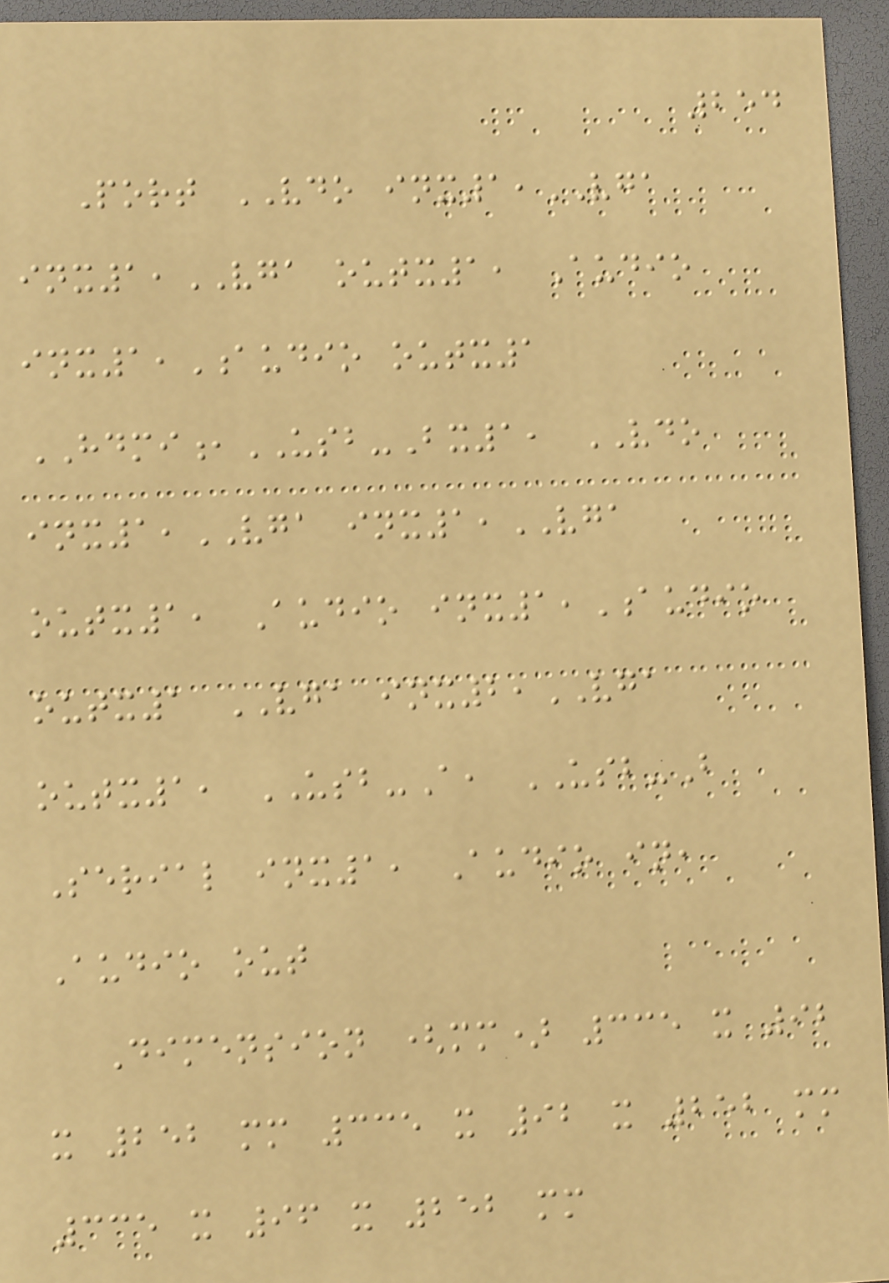254
Port VDO inx1,VGA
inx1,VGA outx1, Audio
inx1,Audio outx1
HDMI,USB-Bx1, VDO
inx1,VGA inx1,VGA
outx1, Audio inx1,Audio
outx1 VGA inx2,VGA
outx1, USB-A, USB-B
Serial inx1, Audio in,
Audio out
Dimension (mm) 335 x 92
x 252 mm 335 x 92 x 252 mm
335 x 96 x 252 mm
